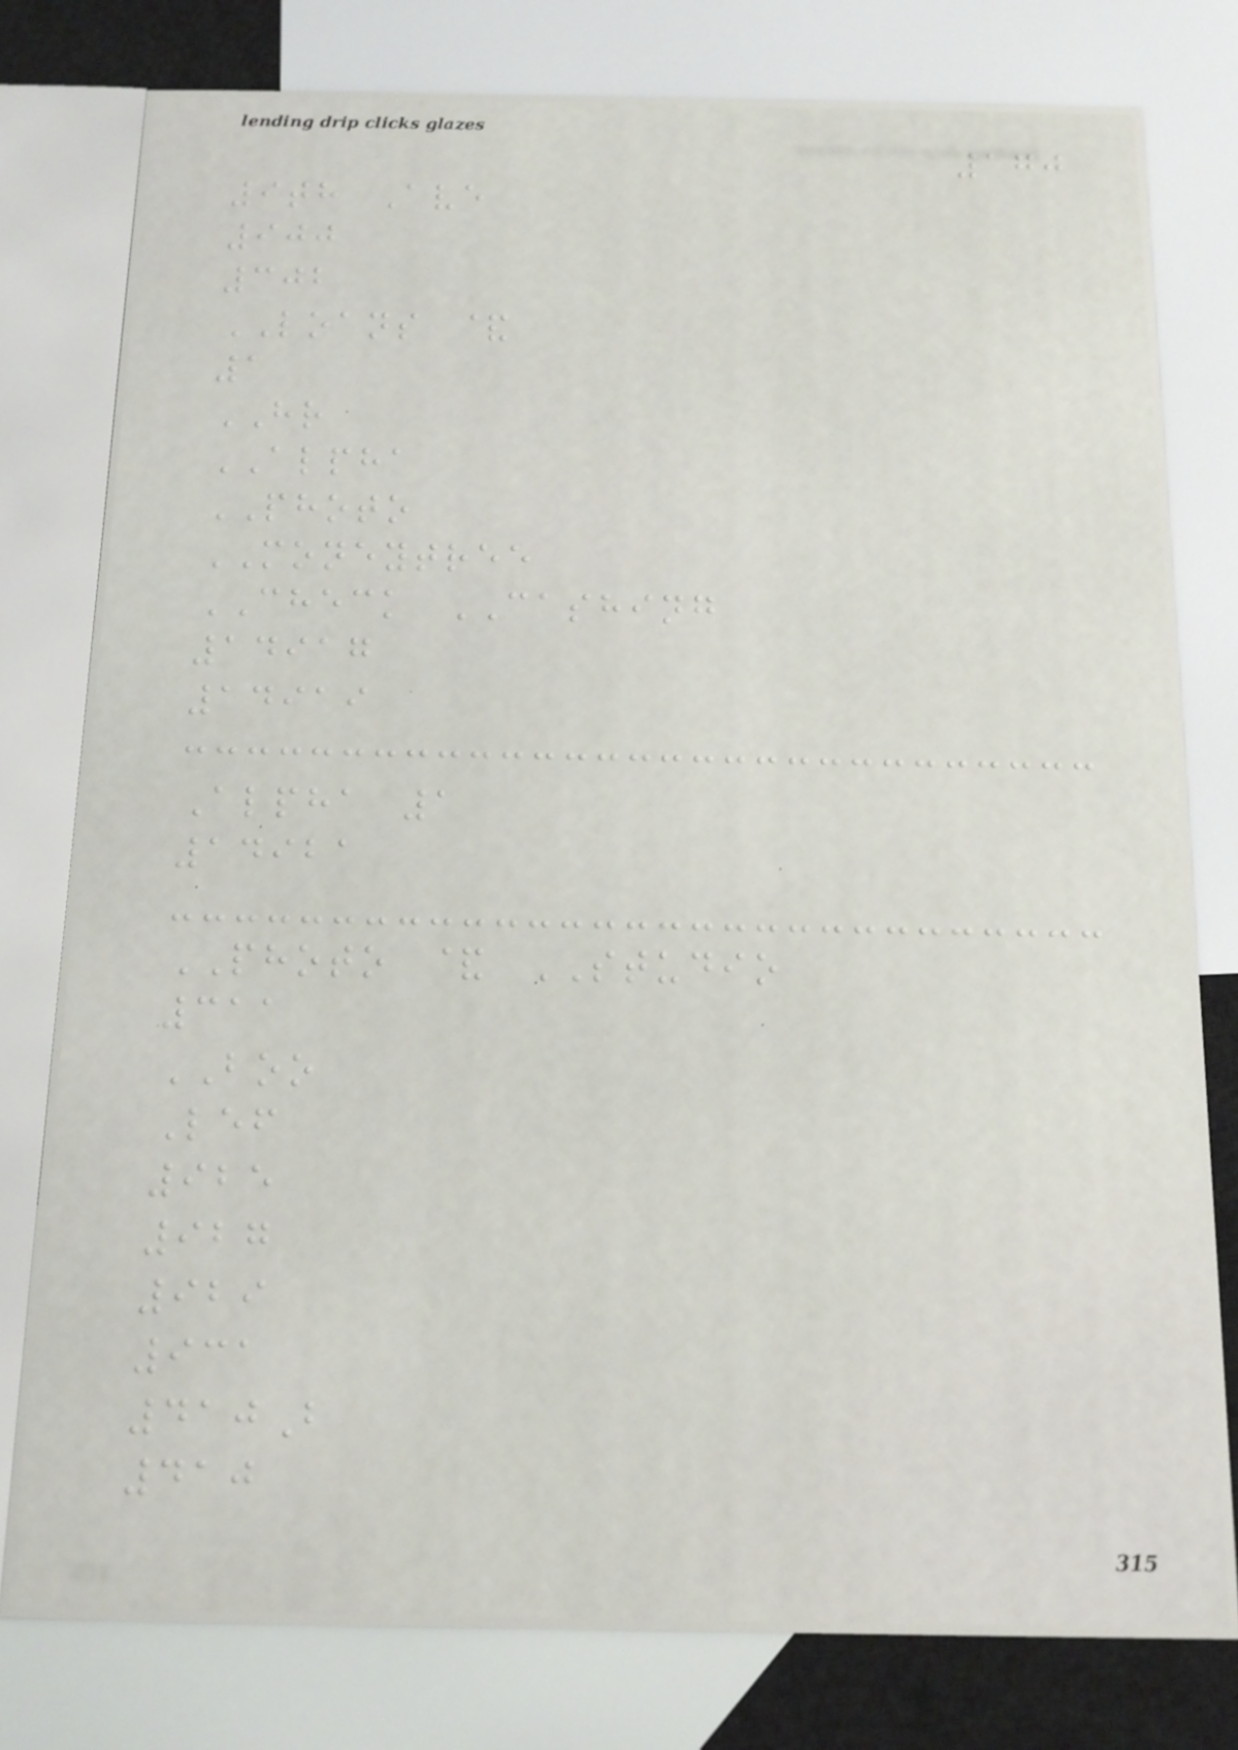170
9th Ave
900
302
LOANS &
1
HR
ALPHA
PHOTO
MONEYTREE
CHECK CASHING
14917
14919
Alpha 1
14921
PHOTO & STUDIO
311
BOO
Lef
925
927
929
931
410B
410
